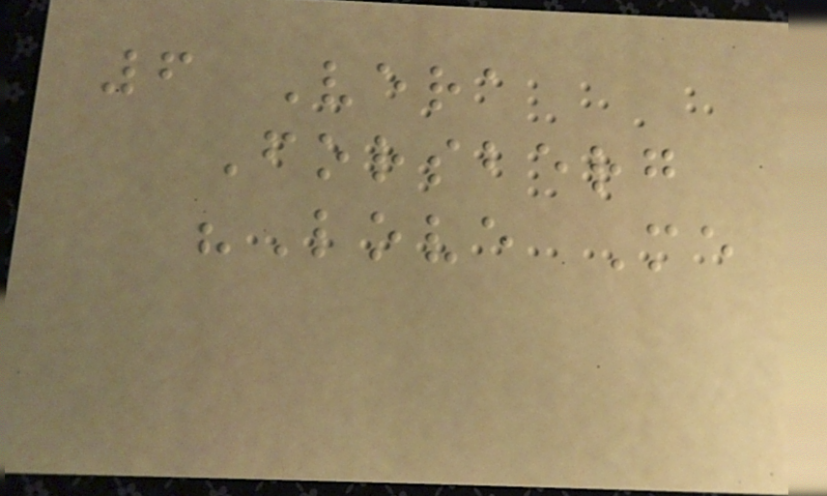6 Vera
Forsberg
"Love Me
